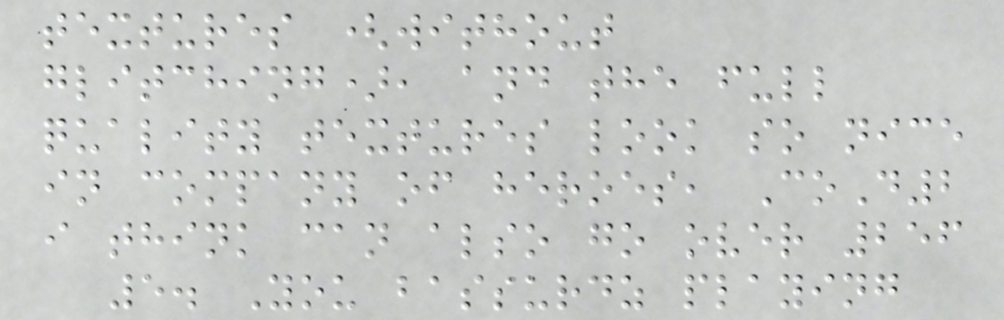textures (without
glitching), and the full
quality textures look so nice
in company of heroes, CoD2
i think can also go over 256
5. You bassurdz playing
